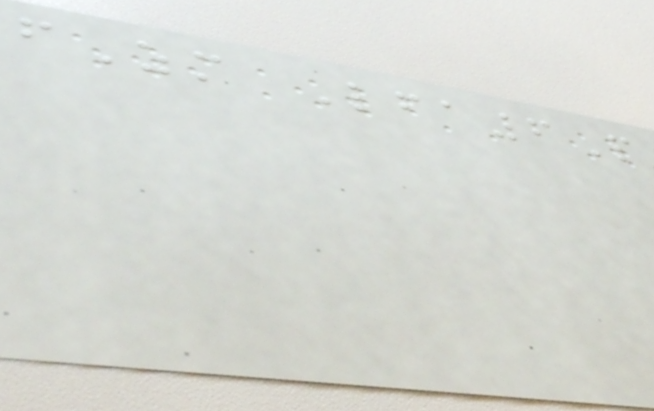fZm Lfa6P
